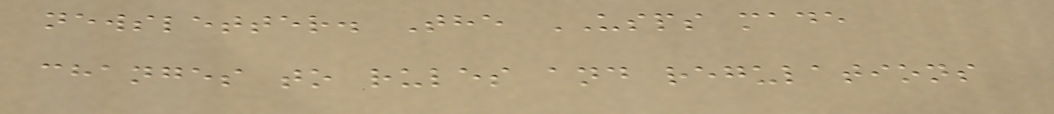newsletter. The USPS made
changes to rules and regulations
